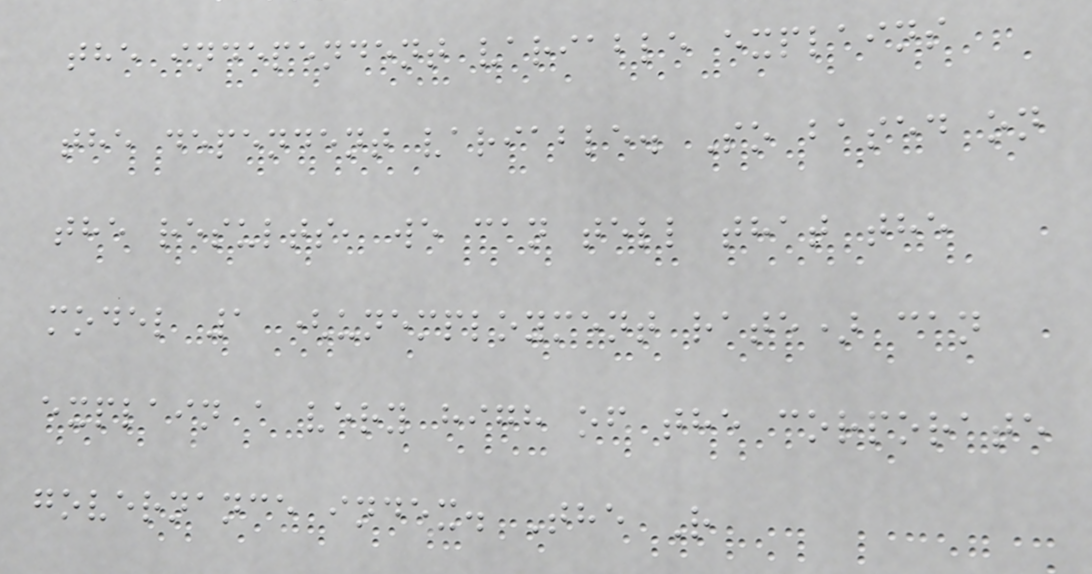the independent variable explains
the dependent variable. So based on
the results, we can tell that the
model 1 (unemployment rate) can
explain a very high of the corporate
governance index. The R
